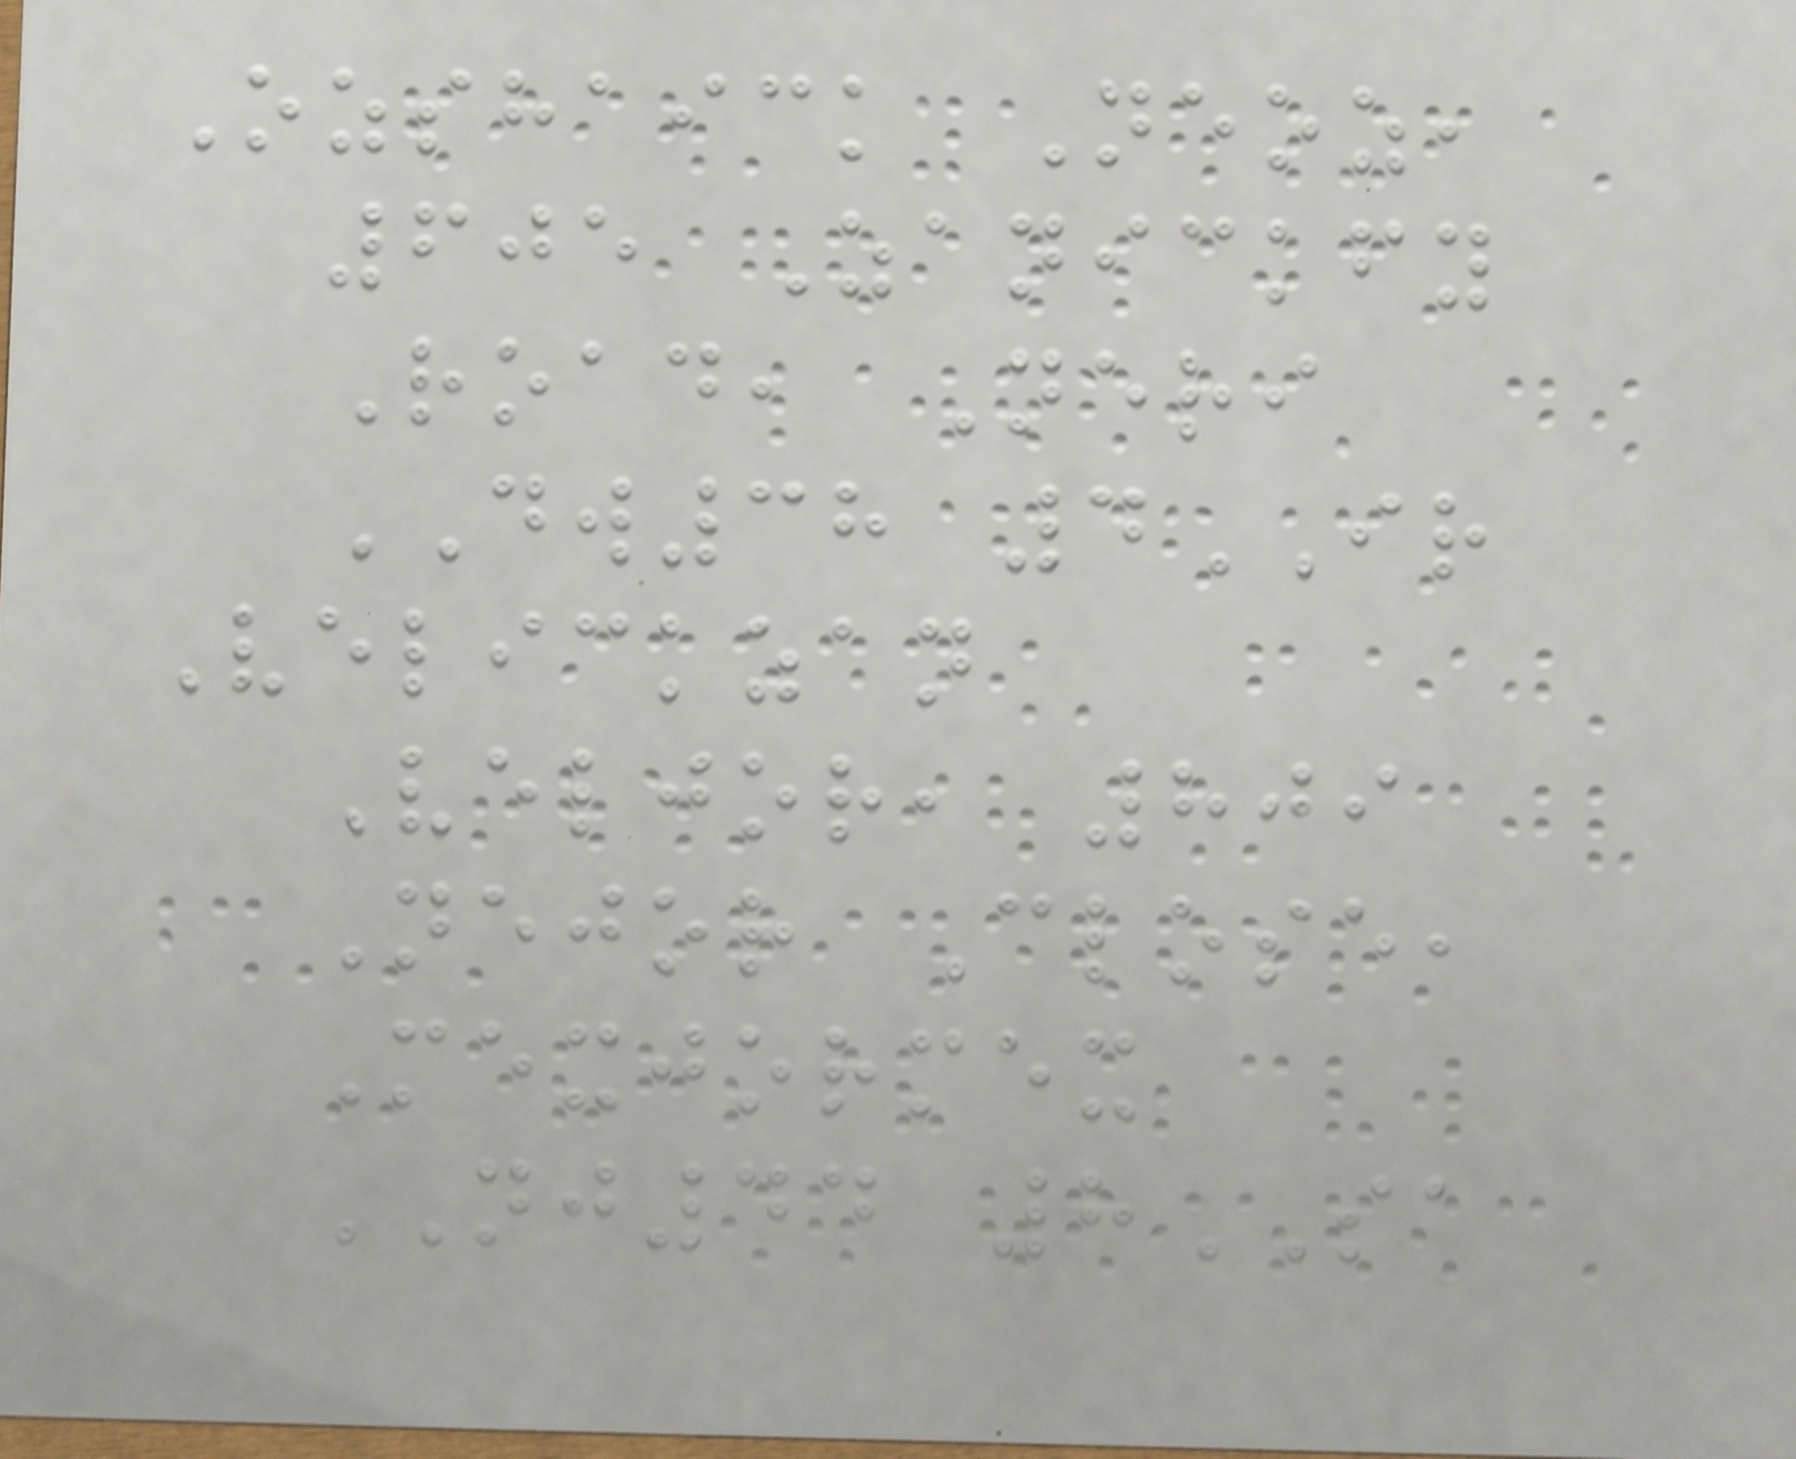Ozshaick Neoz,
605 Zanickfy
Road, Neri
DW38 4IR
Velickzan
Veljor, 809
Nejor Close,
Mexjormex
NJ44 8SA
